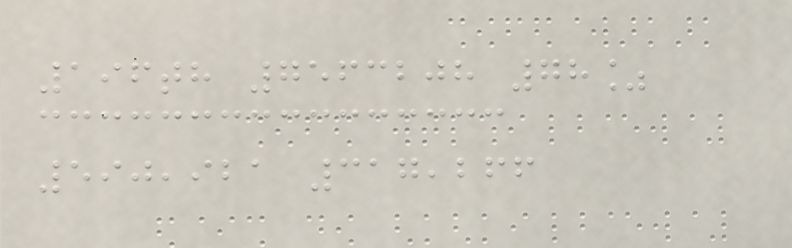196th 7563208 78%
590,921 317,266
